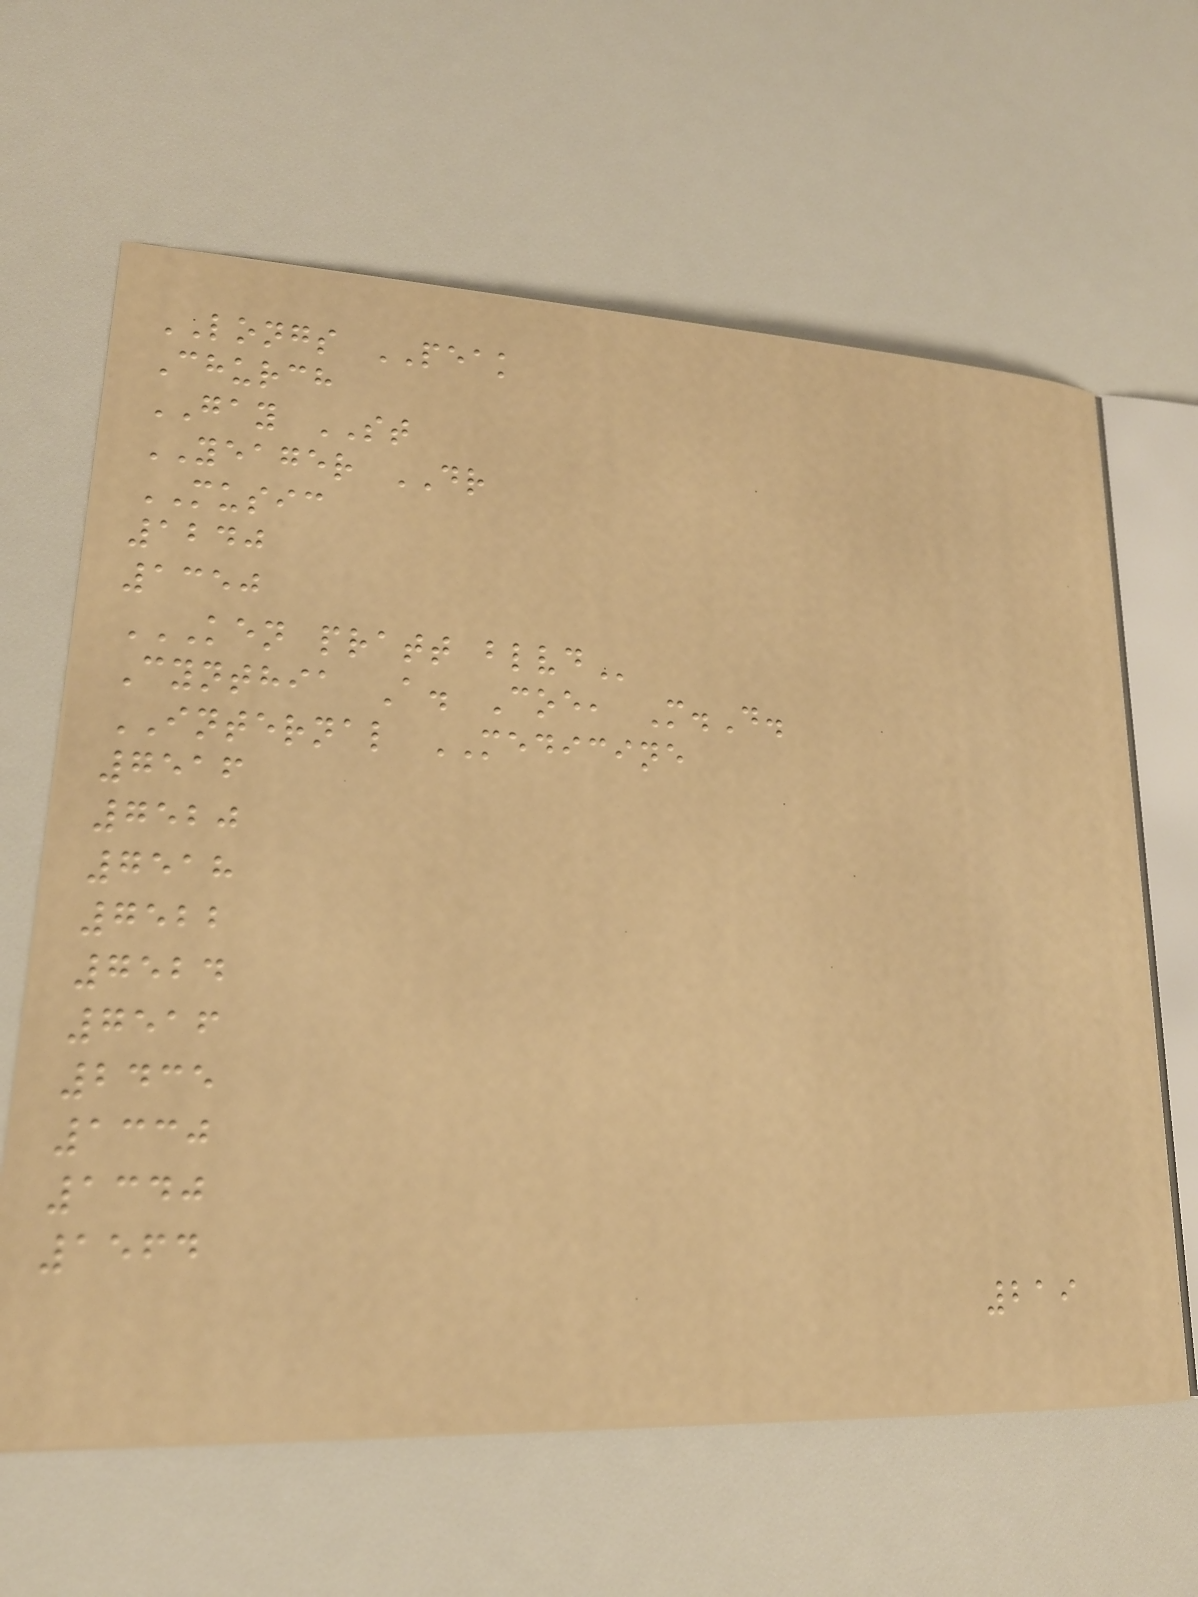LONGS PEAK
Church
GAY ST
YEAGER DR
MUSIC
1240
1350
KEN PRATT BLVD
Cynthia A. Coe, M.D.
INTERNAL MEDICINE
7516
7520
7518
7522
7524
7516
2435
1330
1340
1564
219
